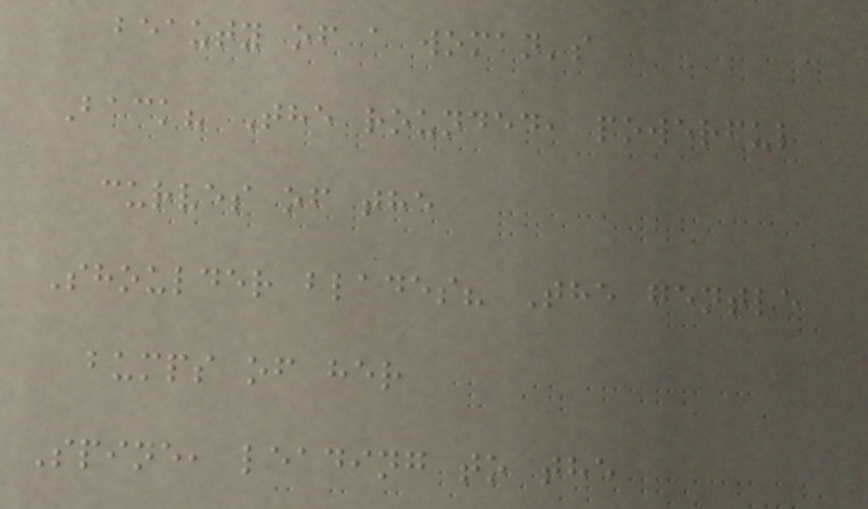beauty of a woman's
Back? The rounded, powerful
curves of the
Shoulder blades? The gentle
bumps of her
Spine, leading to the
